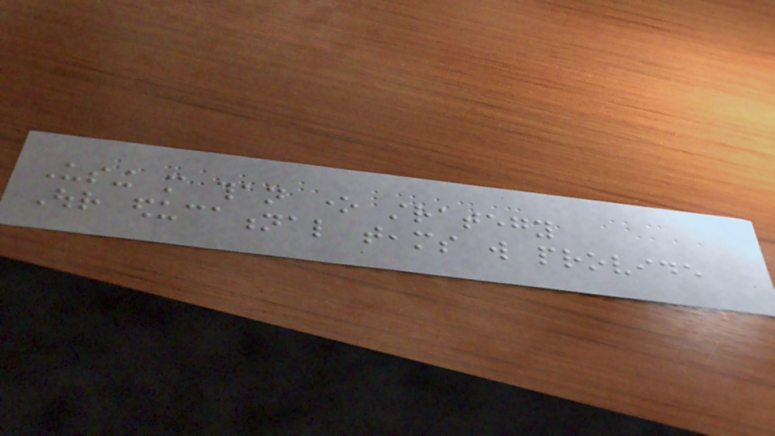Using more than one strategy
Our educational teams will provide
